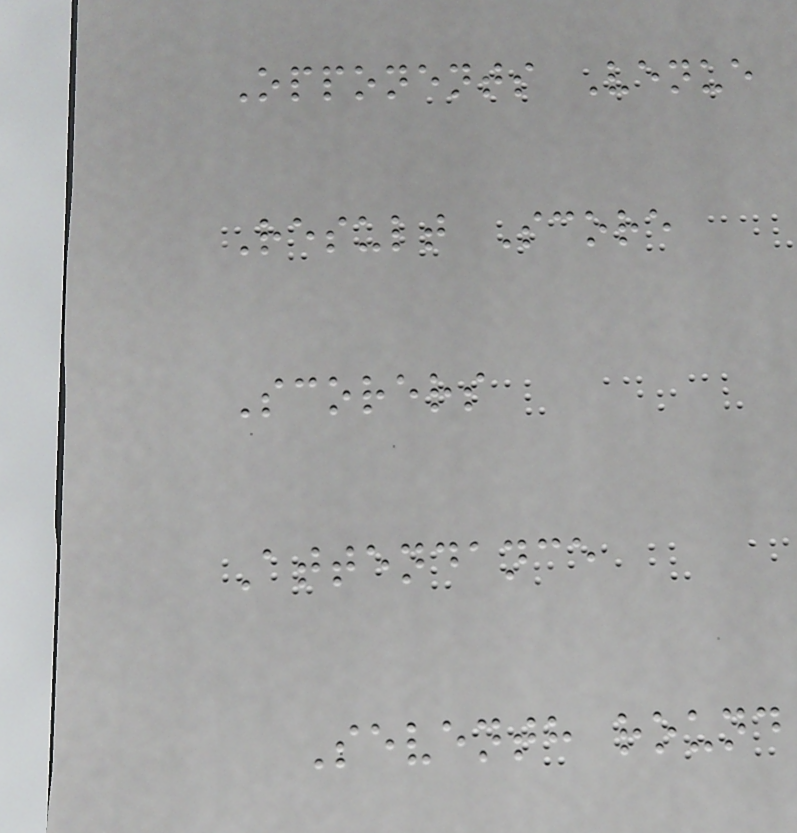Opponents Venue
Result Score
Scorers
Attendance
Seventh round
